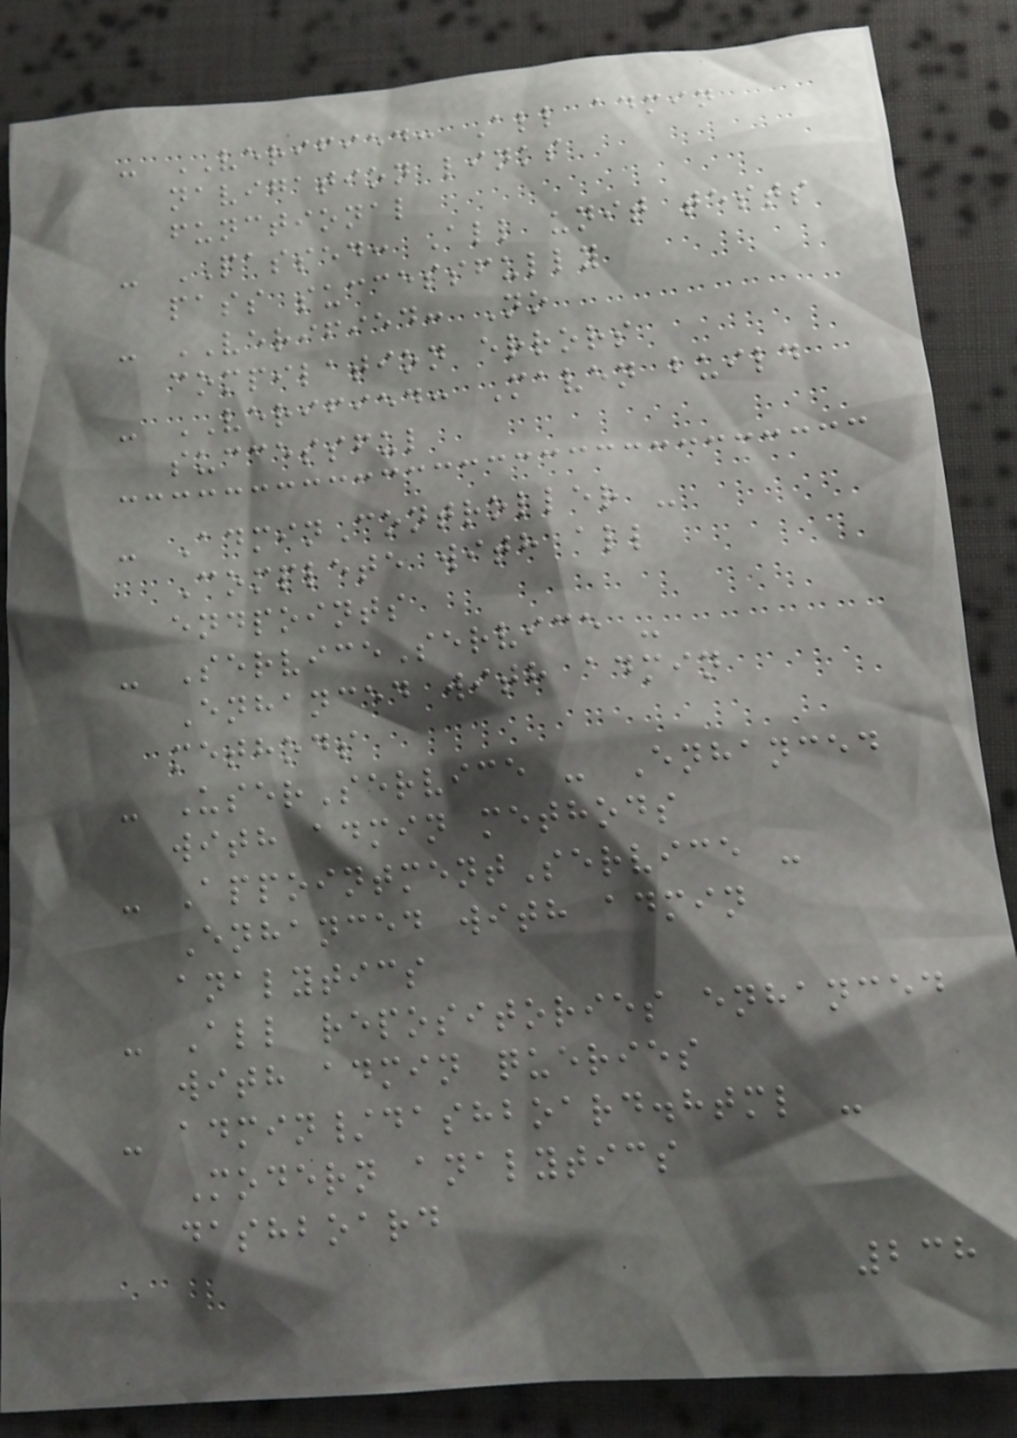- VERIFIED: All admin
navigation links
functional
- PASSED: All unit tests
pass successfully
- VERIFIED: No
compilation errors
- VERIFIED: Maven build
successful
- AdminController -
Complete with all
endpoints
- ServiceService -
Enhanced with admin
methods
- UserService - Enhanced
with admin methods
- AppointmentService -
Enhanced with admin
analytics
- All repositories enhanced
with admin queries
- admin/dashboard.html -
Modern analytics
dashboard
238
